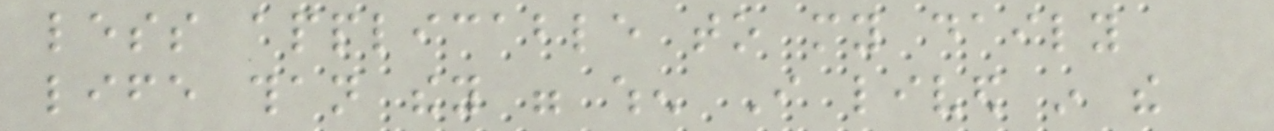less applicable to my daily
life than they were when I lived in the
